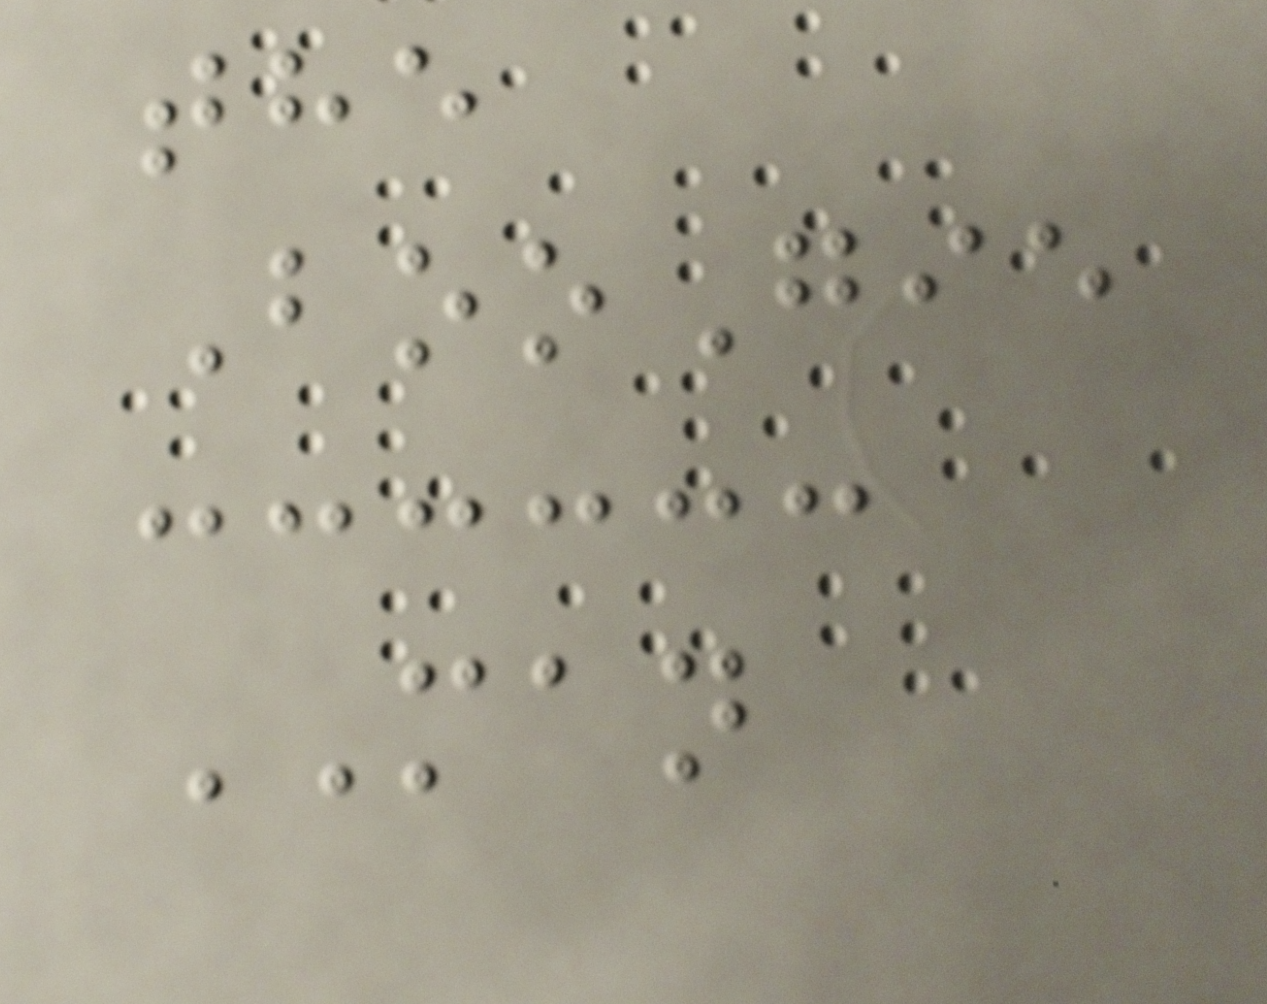the
BooGie
MAN
